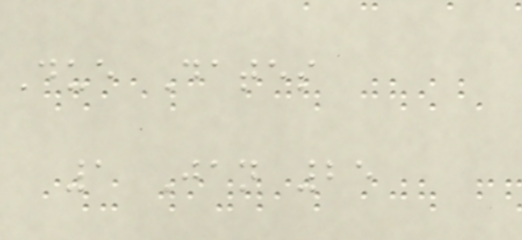Due Dates
1 Jan 25
